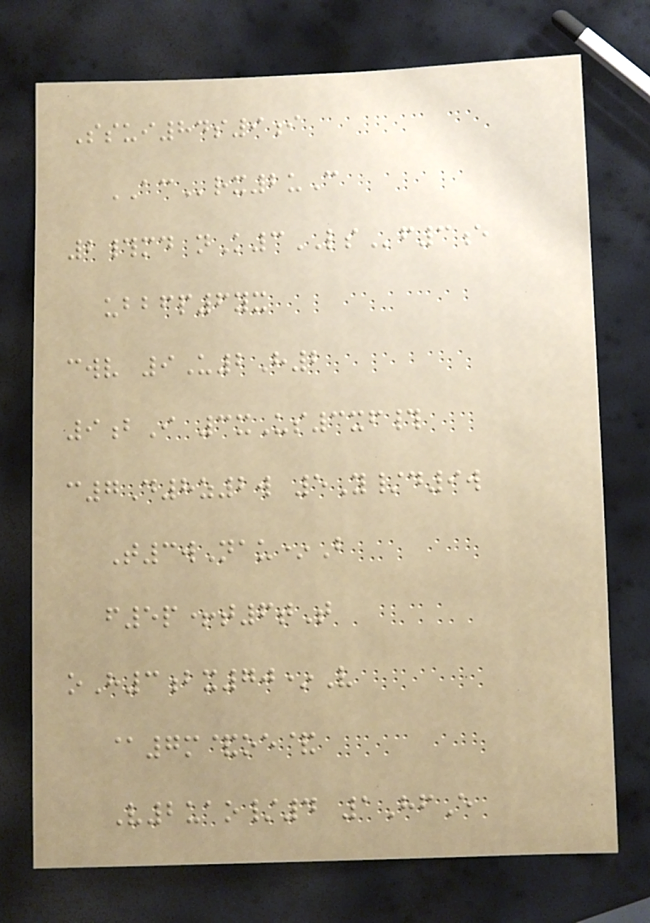Ssui84s9i
ACrx2uC
2#md nK3LSf3e
ubbfp6yx
cwv 9U2H2
9bI 3xUs3xf#
c7D8z2w 5Y/d9w
T3wNau*B
f5p+t6tT
oH3bx70*V
@7m&oe&
V2uao/4 1HfE
